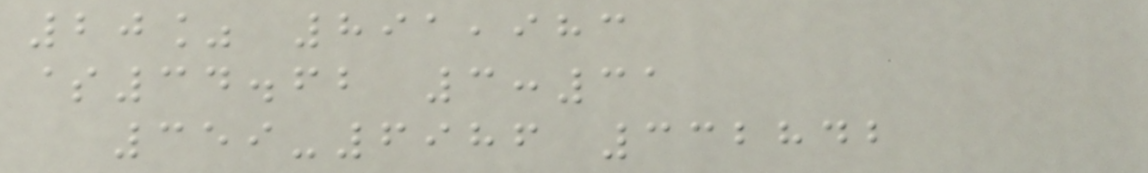20% 891,983
$34.62 3:31
359-6986 332842
